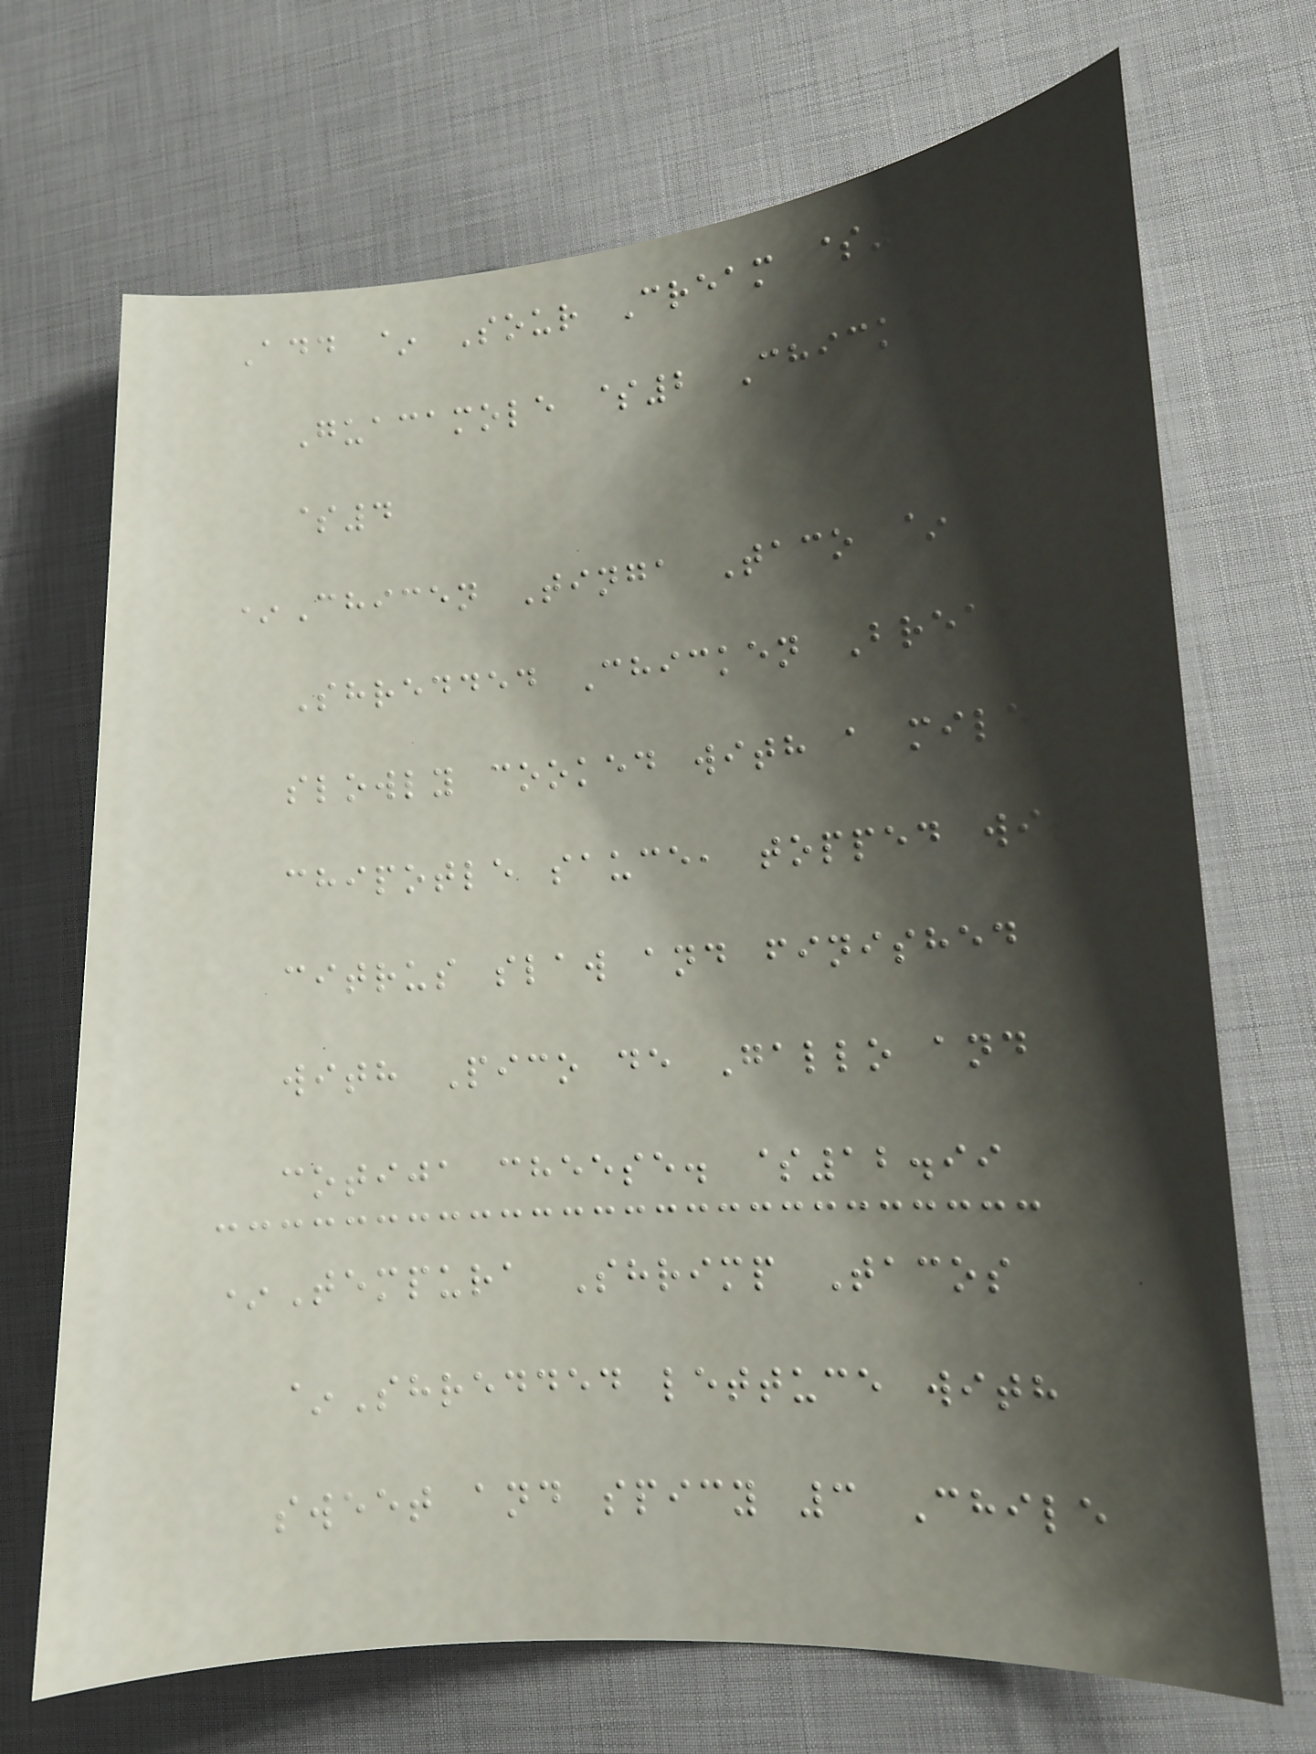Add ~ Sour Cream $1
Guacamole $2 Chicken
$4
*Chicen Tinga Taco ~
Shredded Chicken Breast,
slowly cooked with a mild
chipotle sauce, topped with
citrus slaw and finished
with Pico de Gallo and
cotija cheese. $12.99
*Tempura Shrimp Tacos
~Shredded lettuce with
sweet and spicy 3 Chile
